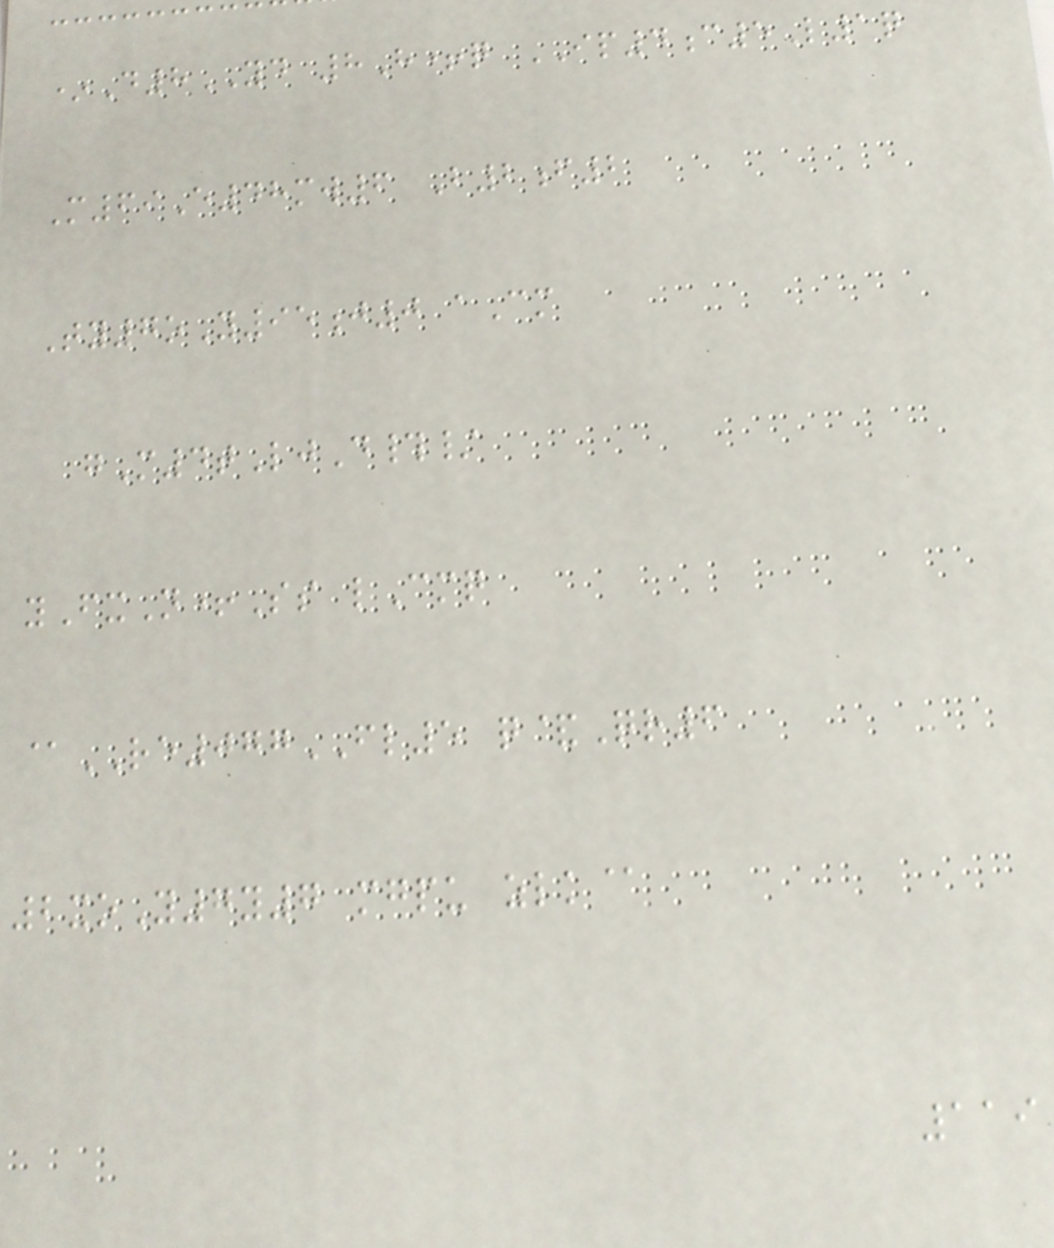*D8YD 8H+q IP4c5L1q
M69E48mw6 B2f2
Ty7oY95j0 aCm
gM4tLjD#/
yFxN+Ss lCmq
@RE077FL5 q&Qr6
2xoY7y7 mgpu zlk@
119
